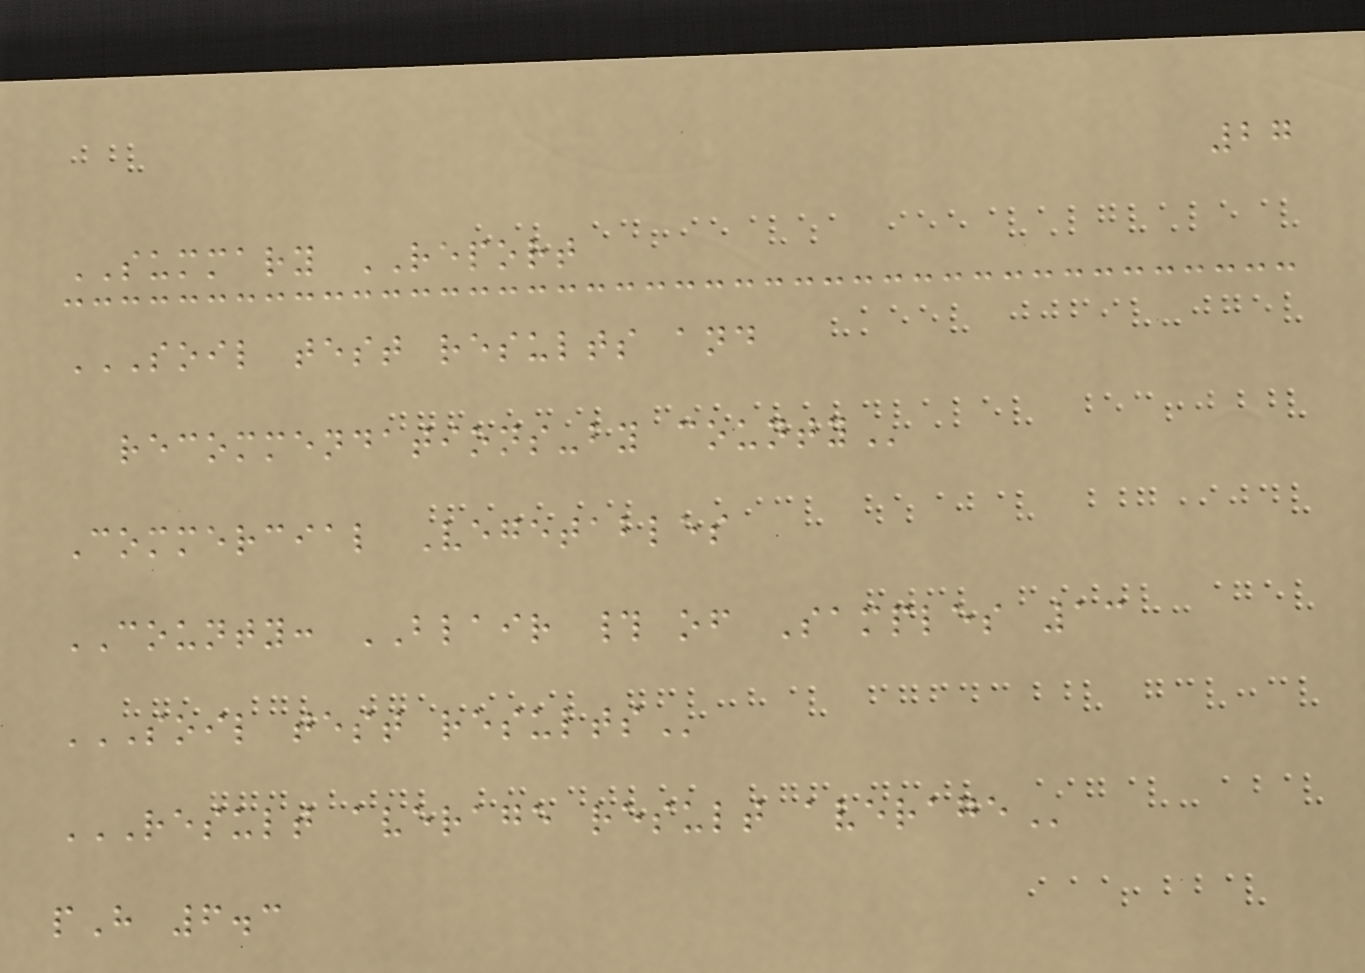27
SUMMARY REPORT
SOIL TEST RESULTS AND
RECOMMENDATIONS-BY COUNTY
Commercial Vegetables
COUNTY: BLAIR # of Samples 13
SOIL TEST RESULTS
RESULT AVERAGE RESULT AVERAGE
pH 6.3
